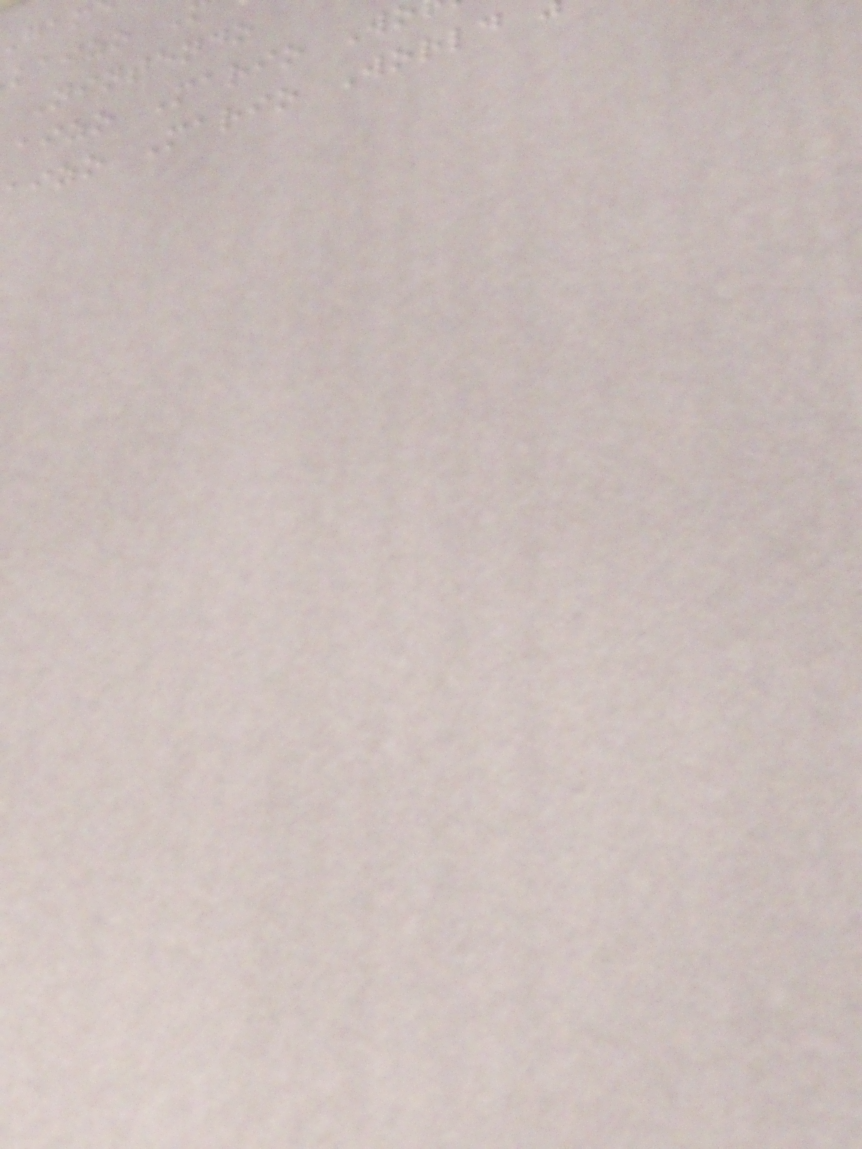Nintendo
aizo Mario Wo
aizo Mario World
